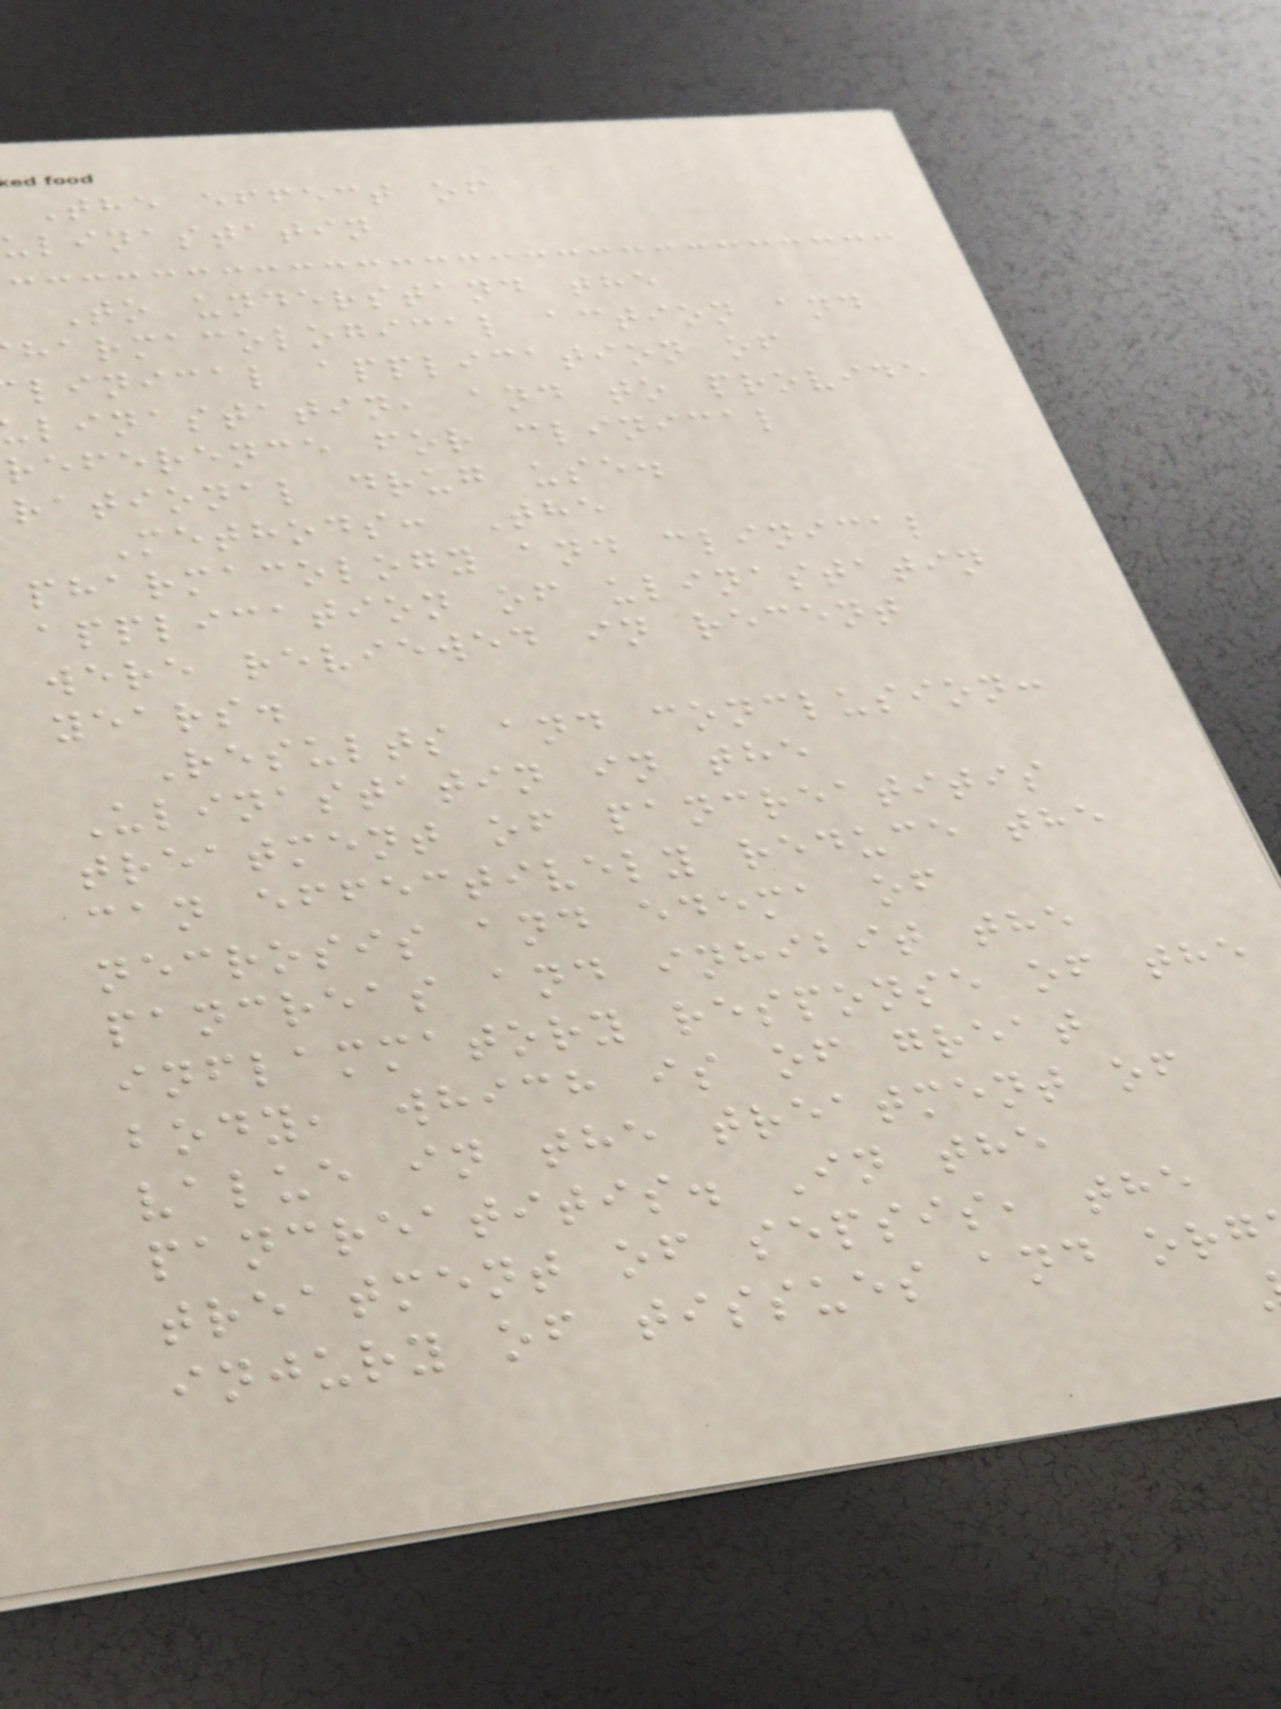The effect of
ulinastatin
To understand the
harmacological action and
linical application of
linastatin, and to provide
reference for clinical
rational drug use.
Methods: The
pharmacology and clinical
application of ulinastatin
were reviewed in recent
years.
Results and conclusion:
Ulinastatin in the
treatment of pancreatitis
can effectively reduce the
necrosis and edema of
pancreas and inhibit the
inflammatory response of the
body, which is of great
value in the treatment of
pancreatitis. In the
treatment of sepsis, the
injury of tissues and org
